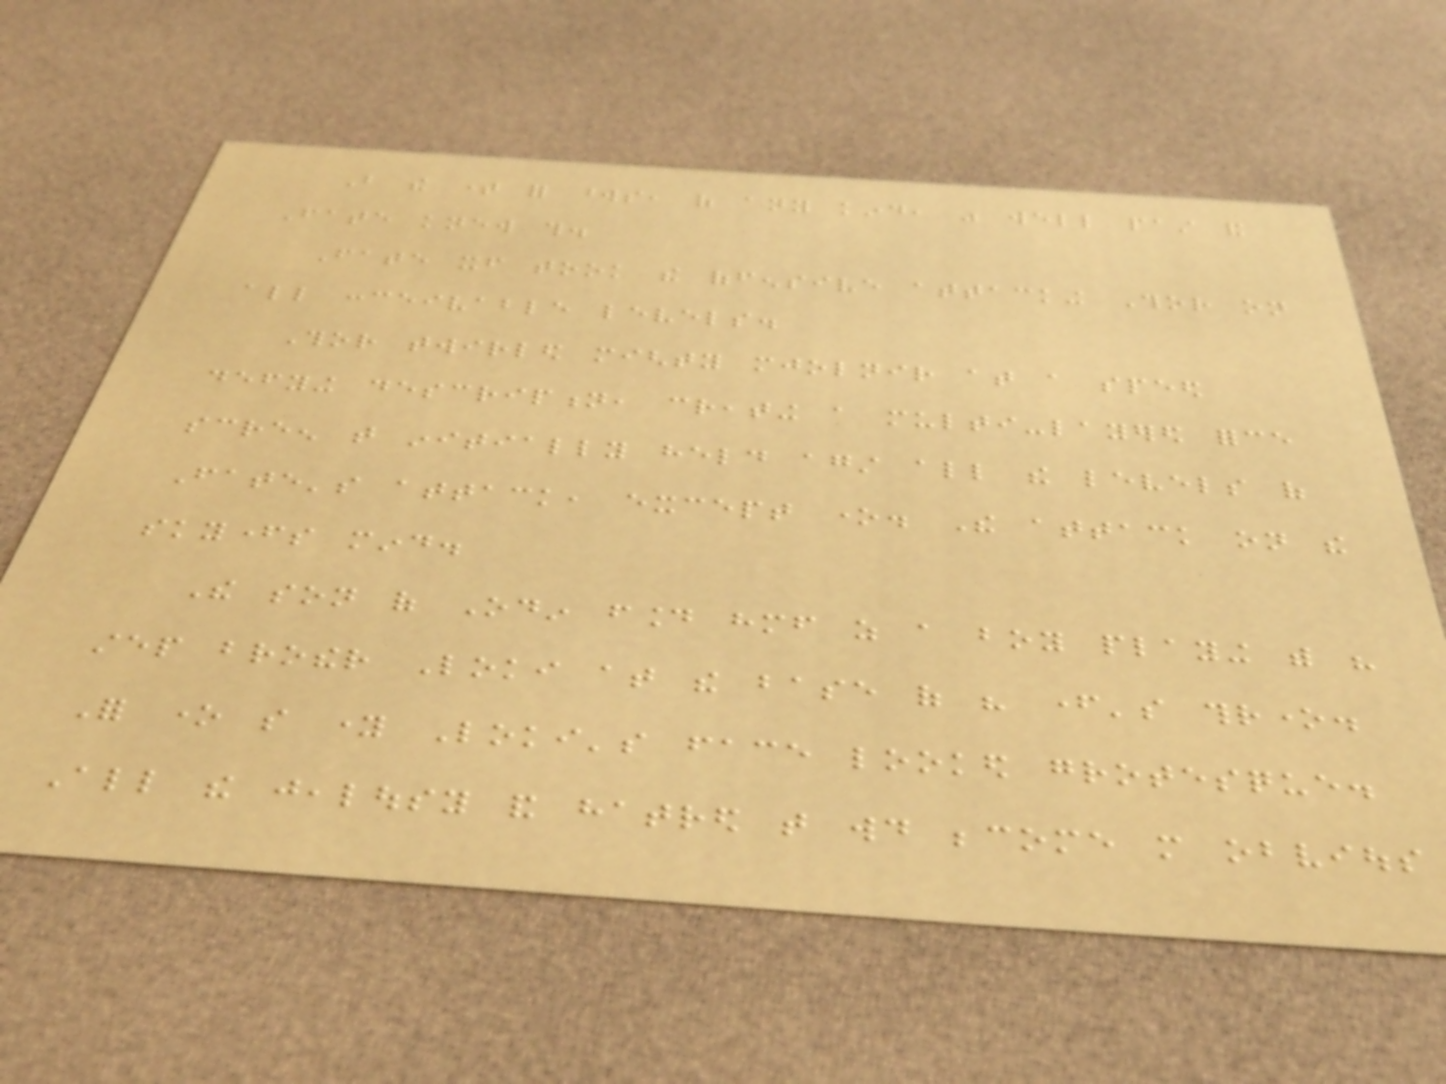But the time for words, of any kind, was well past and
Fate knew this.
Fate itself took the offensive attacking Thor on
all conceivable levels.
Thor twirled mighty mjolnir at a speed
defying description, creating a multi-layered force
screen that initially held against all the levels of
Fate's attack, except one. The attack on the
skyfathers mind.
The son of Odin found himself as a boy playing with his
step brother Loki at the base of his father's throne.
For one so young Loki's face looked grotesque.
All the jealousy and hatred that would become more obvious
